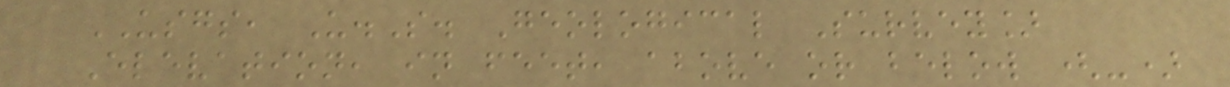USGS, U.S. Geological Survey]
Elevation, in feet, above or below (-)
